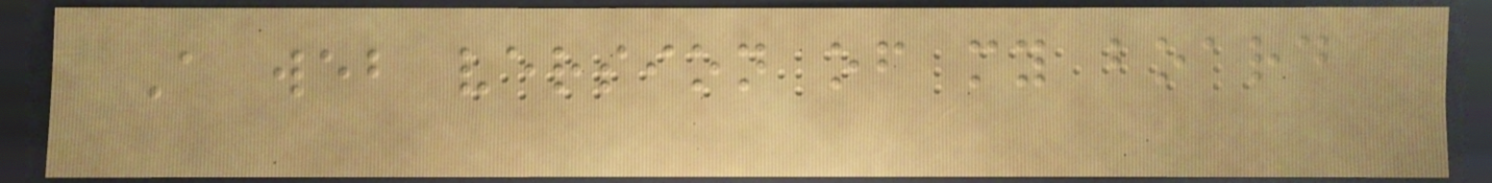A web version of my board
